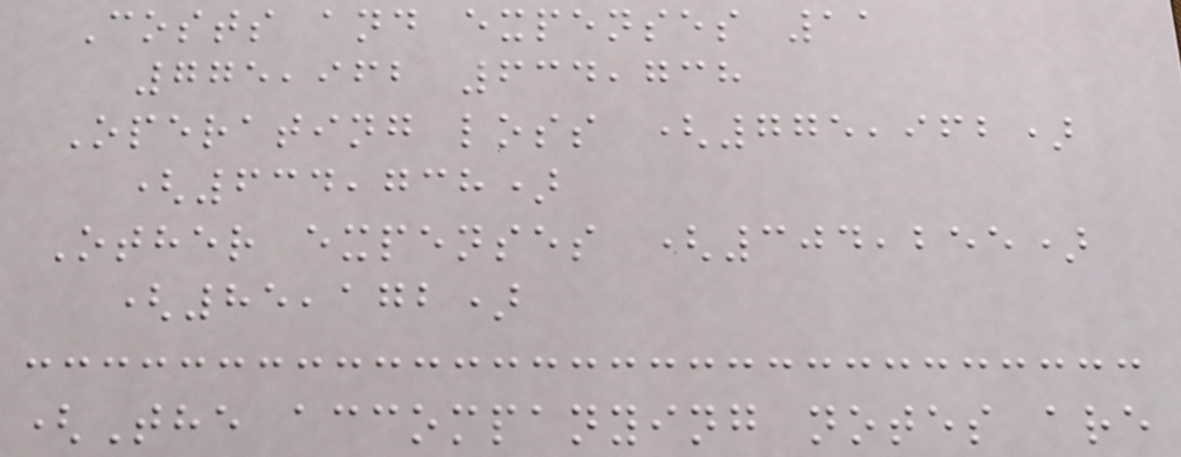Costs and expenses 11
775,962 634,738
Operating loss (775,962)
(634,738)
Other expenses (304,255)
(85,172)
(The accompanying notes are
